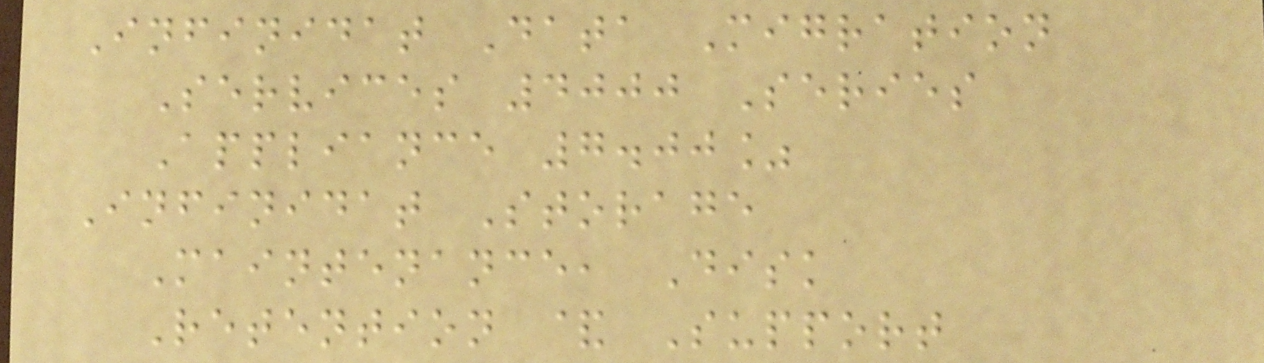Infinidat Data Migration
Services 4000 Series
Appliance 7.00%
Infinidat Storage
Maintenance, Disk
Retention & Support
